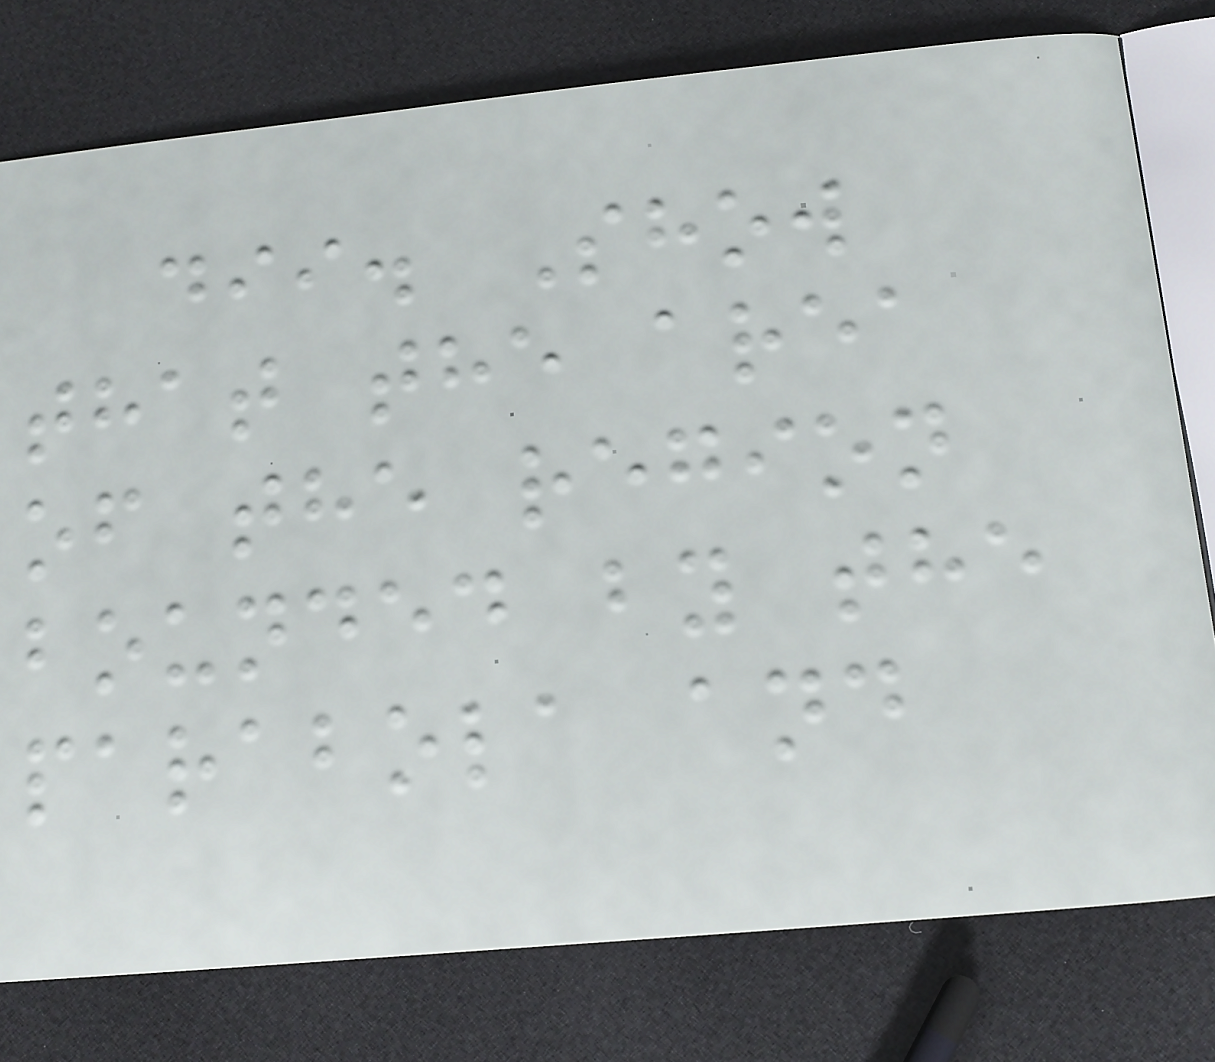dii. Show
that the area
of the region
bounded by the
parabola and
